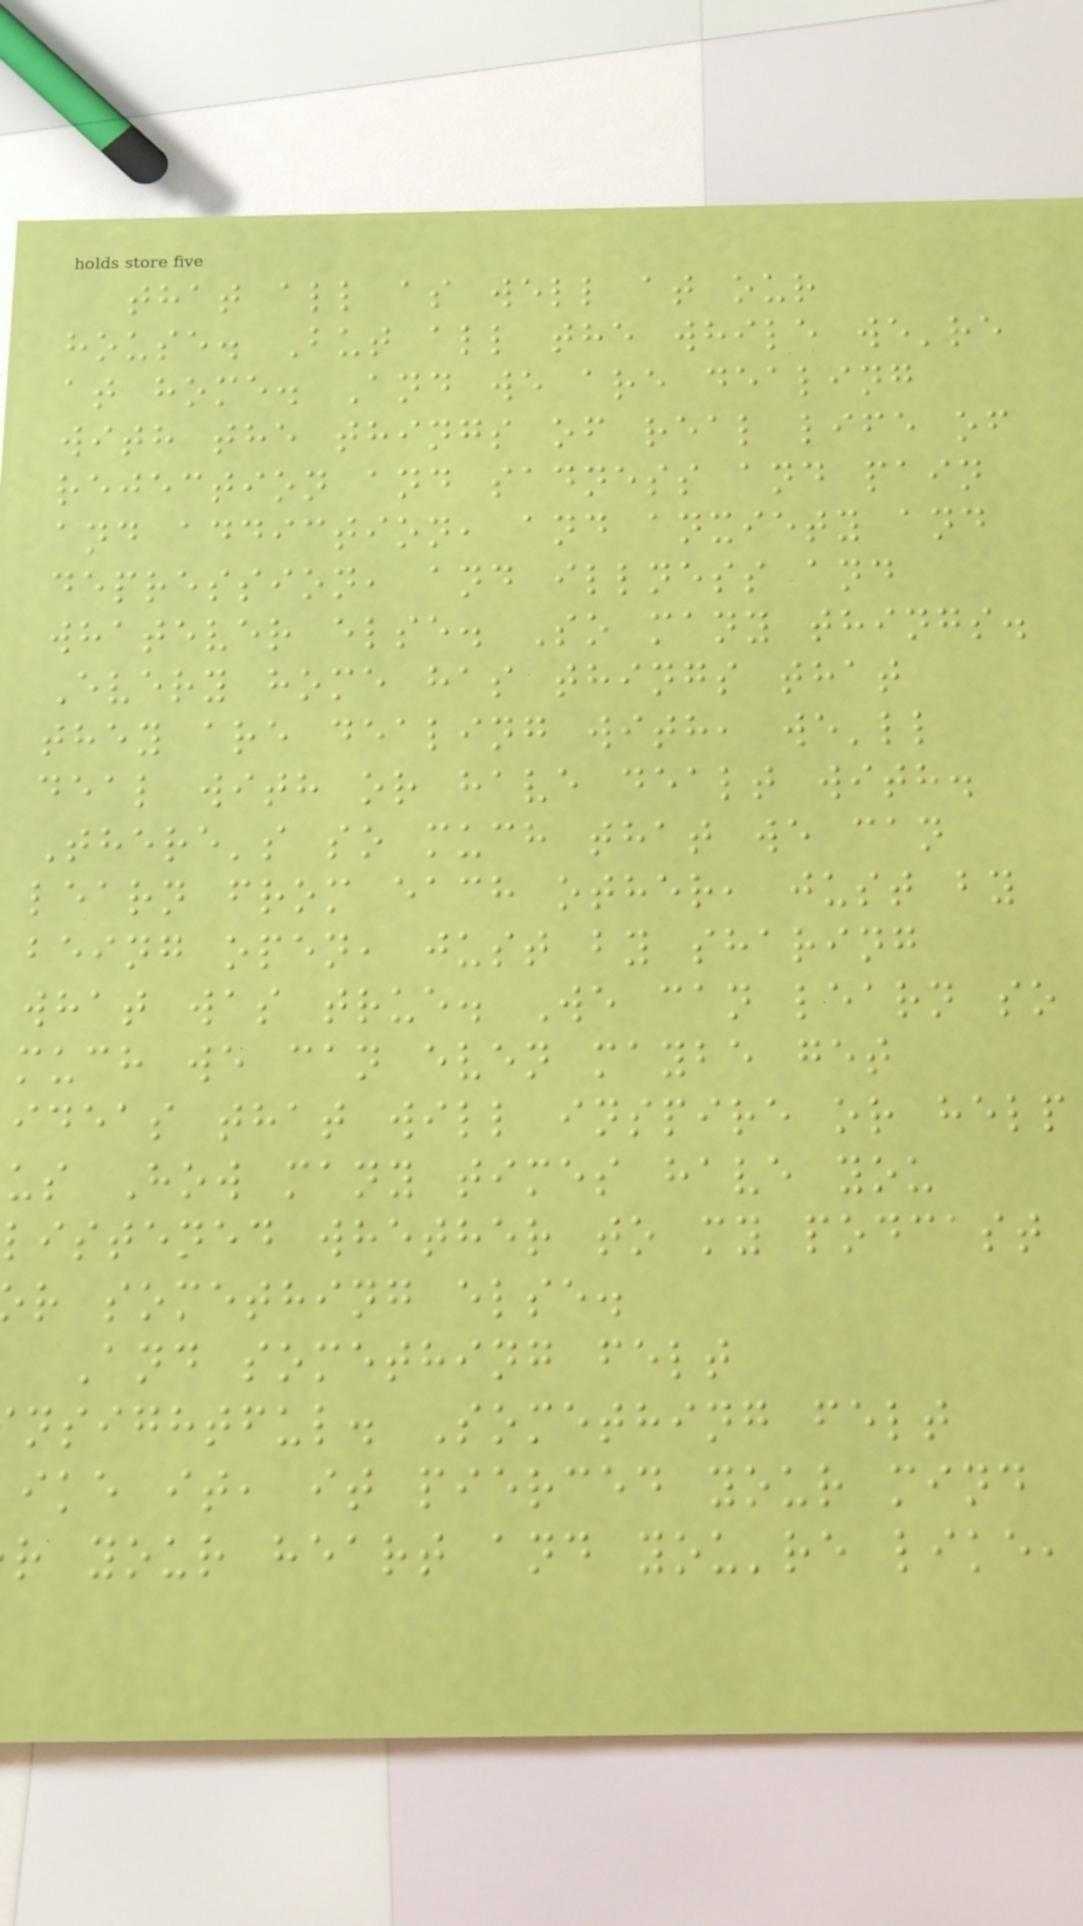that all as well at our
house. But all the while we're
at home. And we are dealing
with the things of real life of
rejection and sadness and pain
and addiction, and anxiety and
depression, and illness and
whatever else. So many things.
Every home has things that
they are dealing with, we'll
deal with or have dealt with.
There's so much that we can
learn from each other, just by
being open, just by sharing
what was true. We can learn so
much we can even maybe get
ideas that will inspire or help
us How many times have you
listened whether to my podcast
r something else.
And something felt
nsightful. Something felt
ike it, it pierced your mind
r your heart and you're like,
